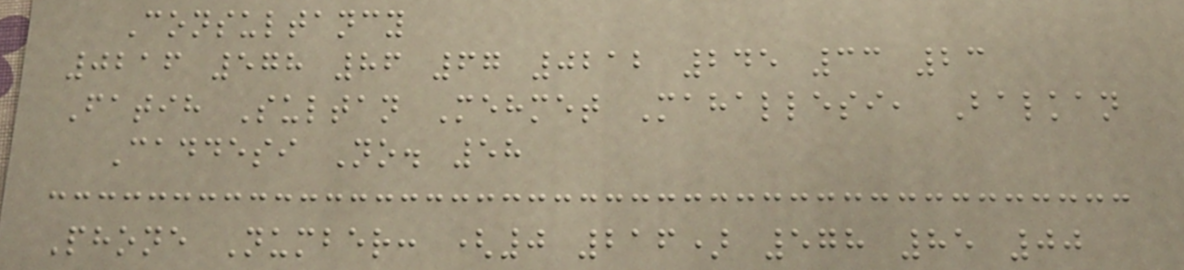Consultancy
0216 578 86 67 0212 245 33 23
Fatih Sultan Mehmet Mahallesi, Balkan
Caddesi No. 58
Phone Number: (0 216) 578 85 00
